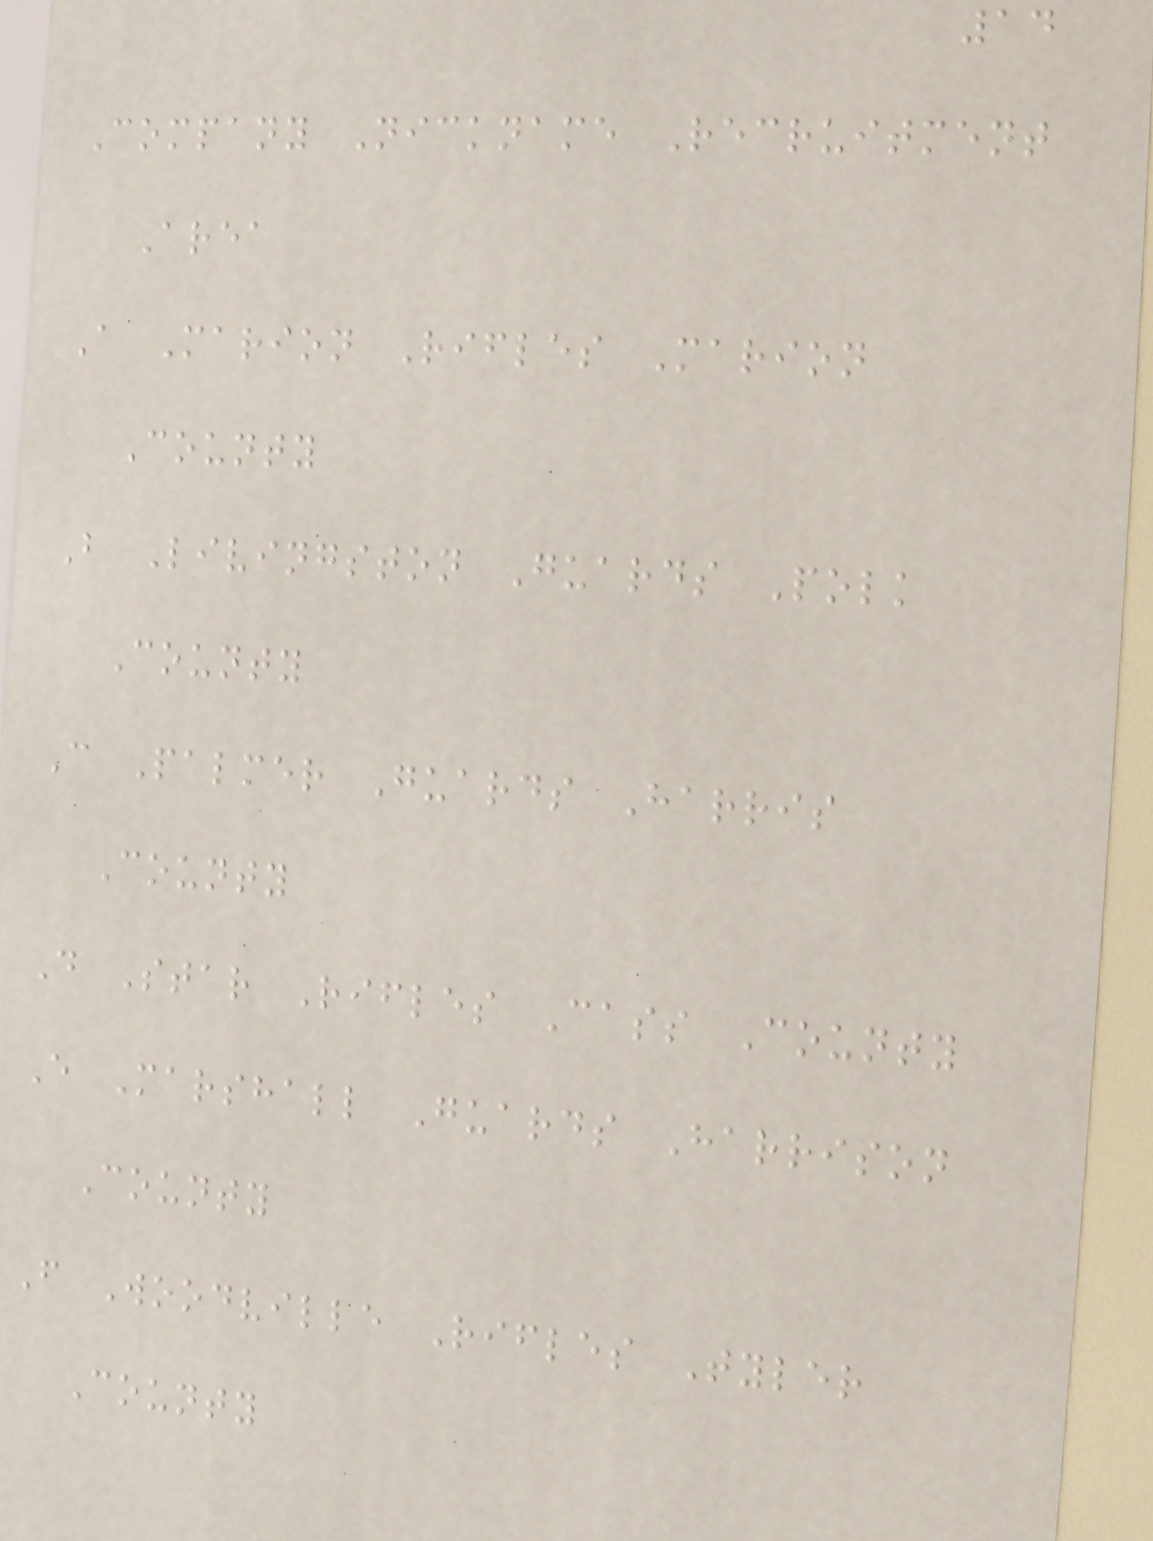14
Company Nickname Recruitment
Area
A Marion Rifles Marion
County
B Livingston Guards Polk
County
C Palmer Guards Harris
County
D Star Rifles Cass County
E Marshall Guards Harrison
County
F Woodville Rifles Tyler
County
